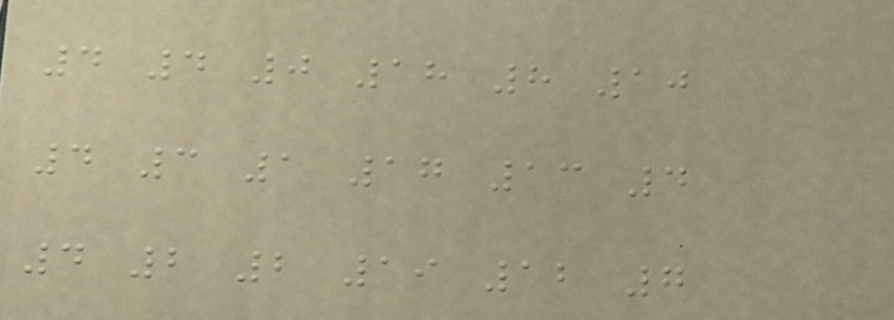4 4 0 18 8 10
4 3 1 17 13 4
4 2 2 19 12 7
